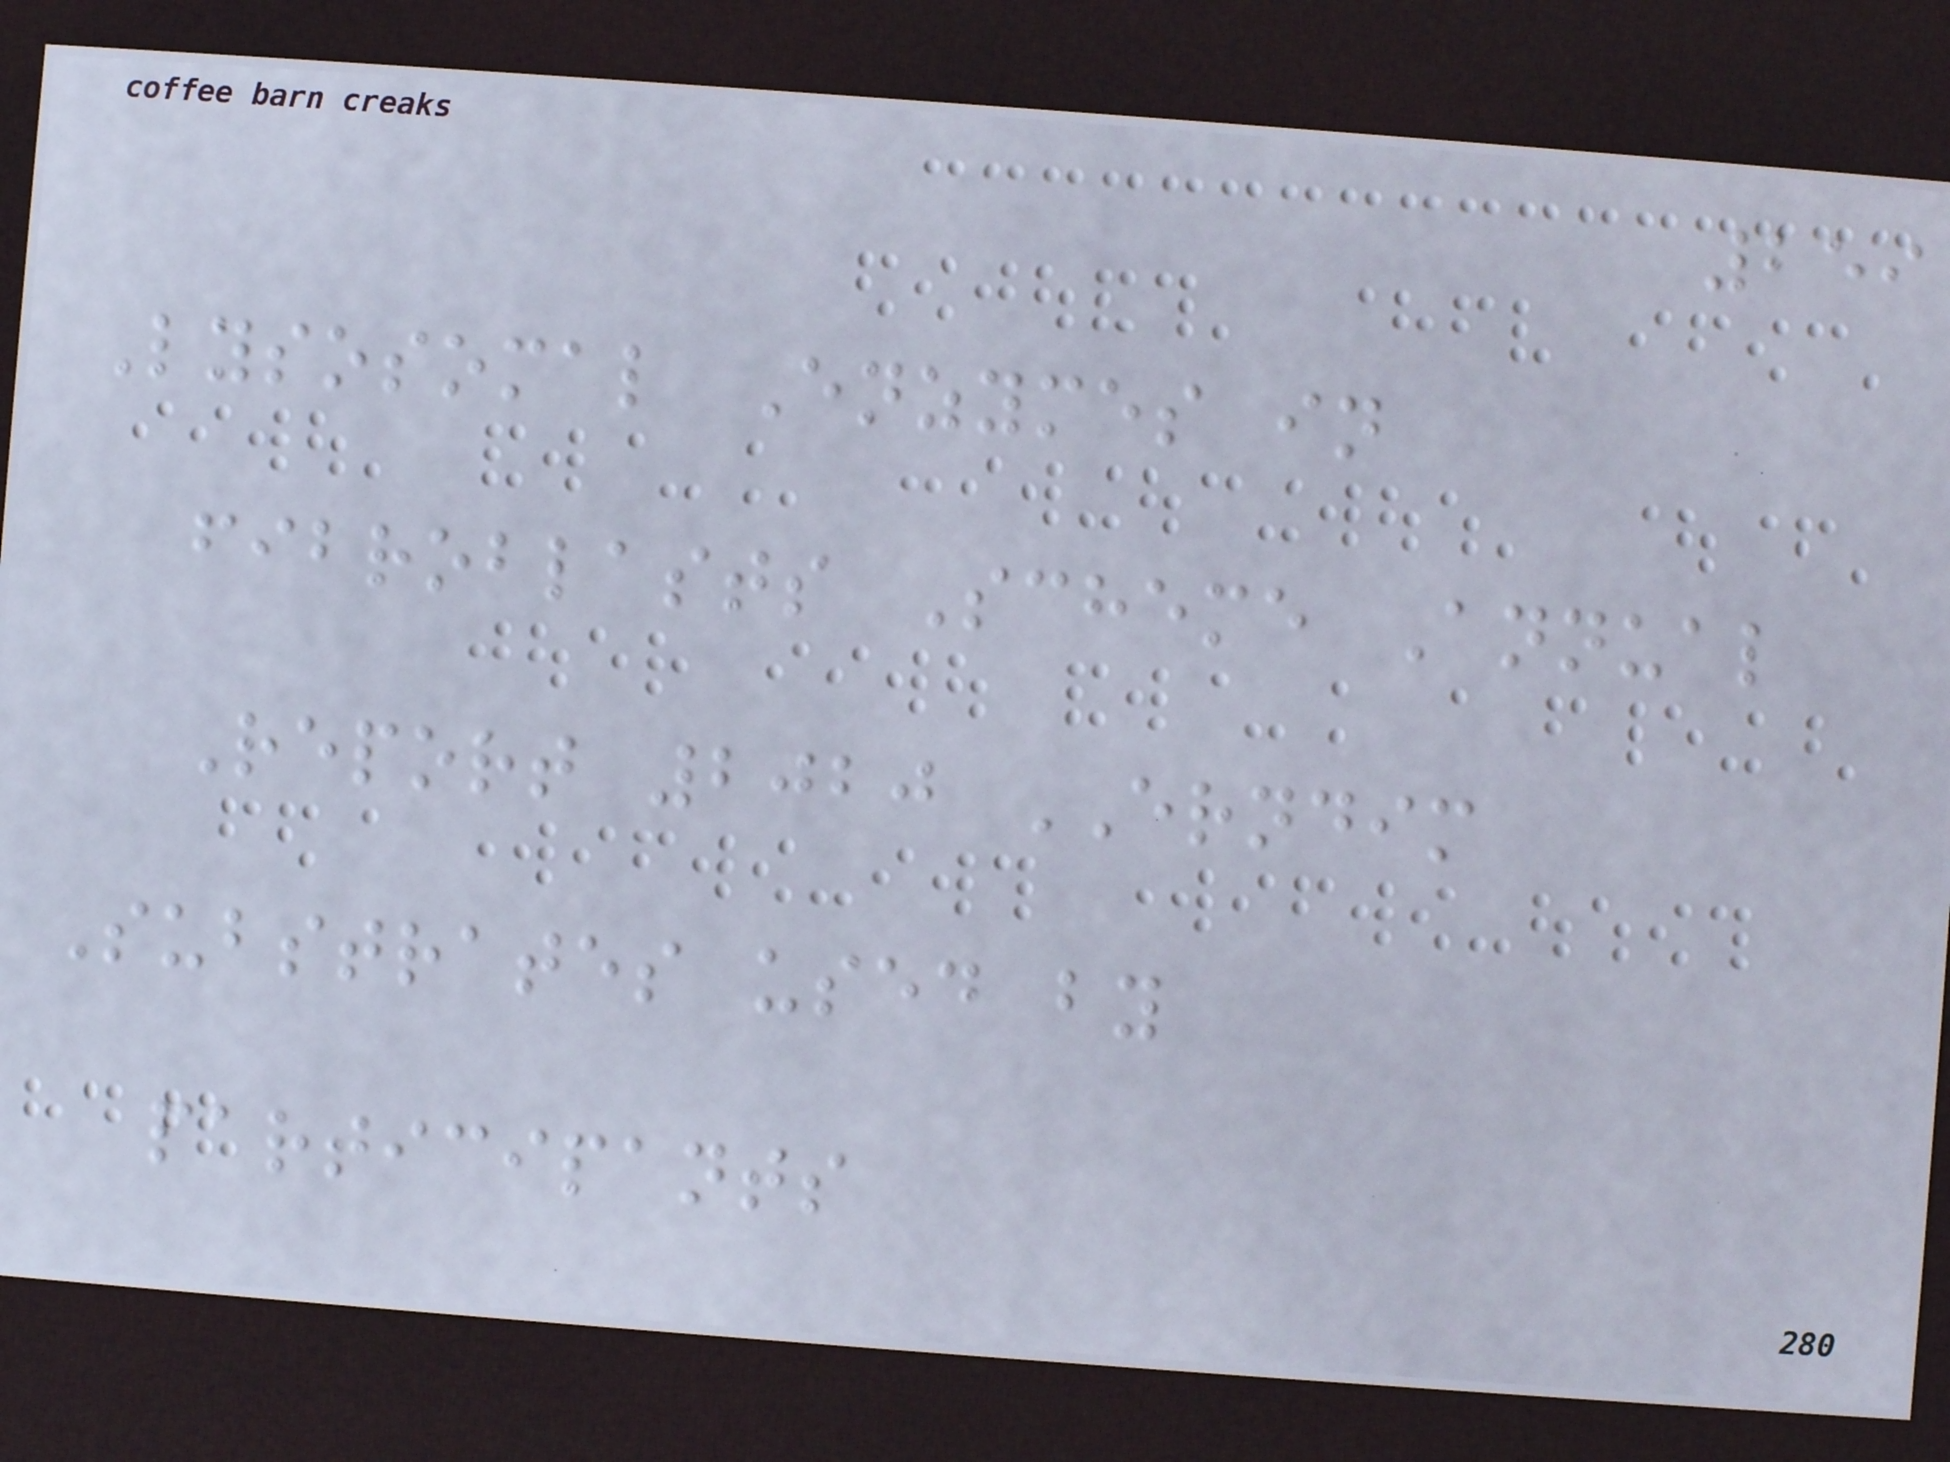259
Lysosomal Enzymes in
fibroblasts Scheme Annual
Report 2020 ERNDIM
Substrates used by
participants
